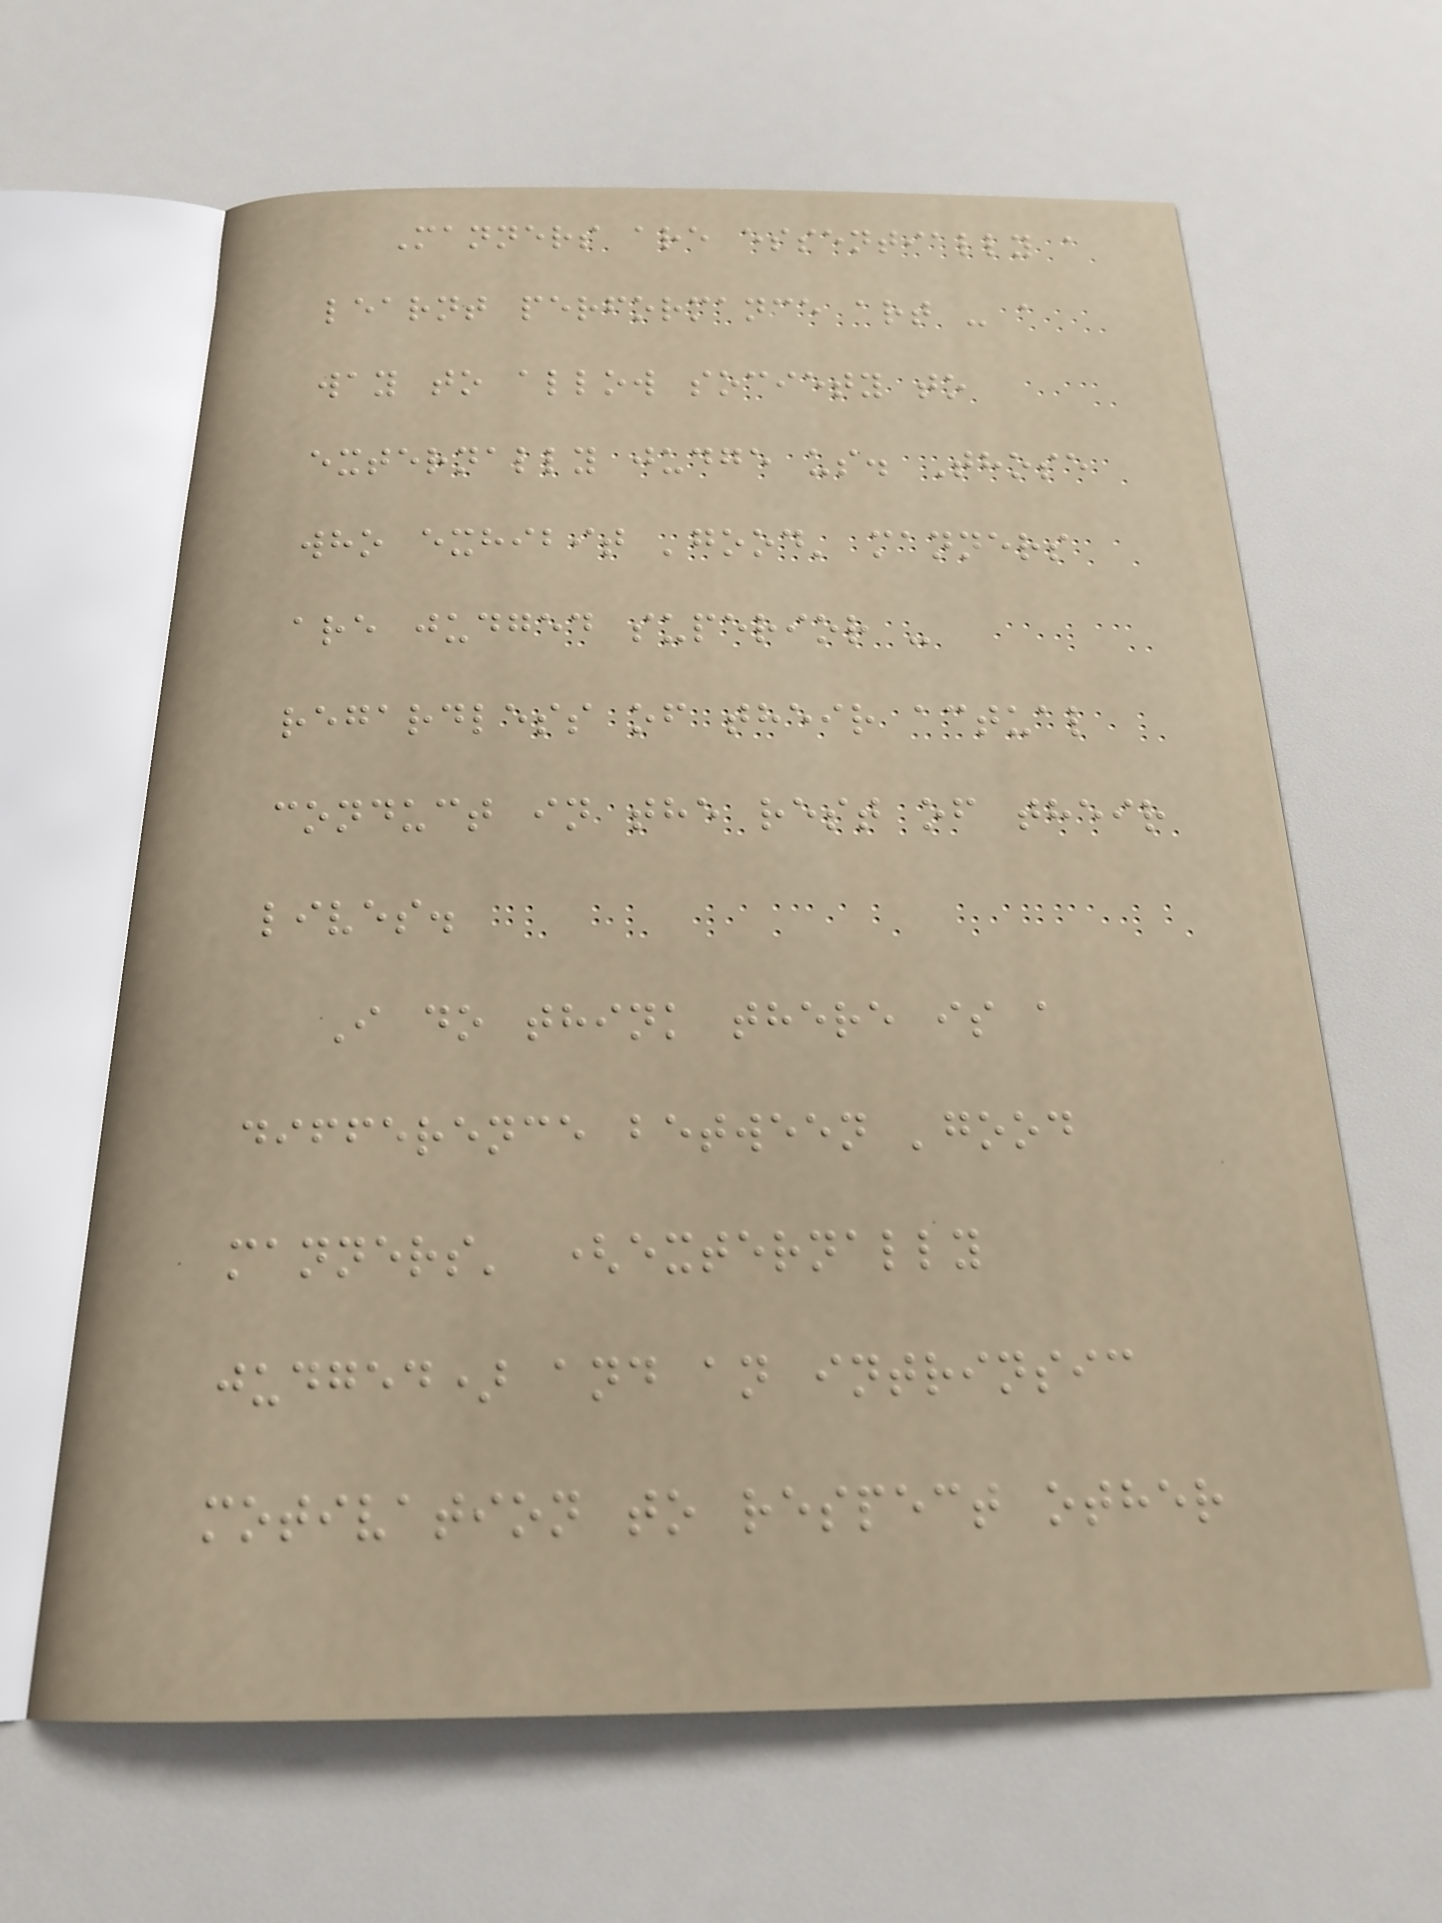Manners are essentially a
learnt performance art - a
way to allow society to
externally judge us. Those
who exhibit 'good' manners
are judged superior -
regardless of their actual
conduct in the rest of their
lives.
I do think there is a
difference between 'good
manners' (externally
judged) and an intrinsic
motivation to respect other
